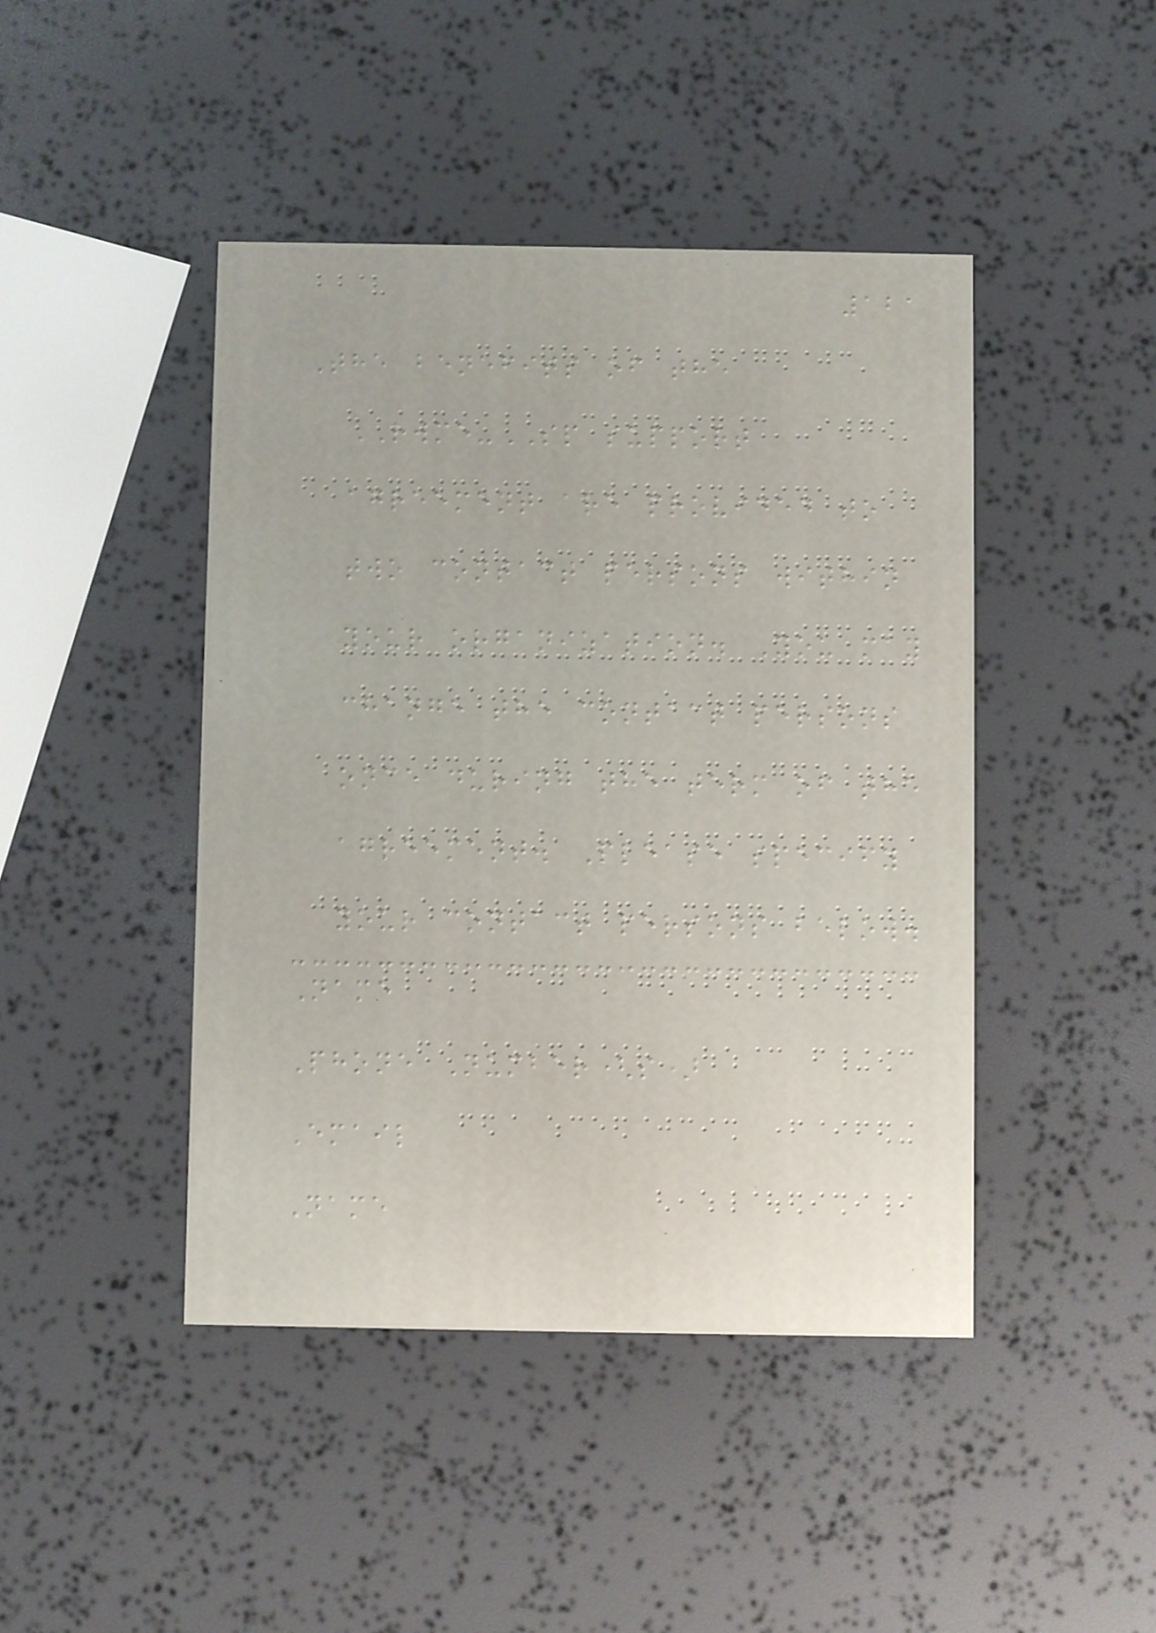121
The benefits of the
RWME-SP support
agreement are provided to
two contact persons within
your organization. You may
change the contact persons
once during the term of the
agreement. Please specify
your contact persons below.
Name
Phone Number(s)
Email
Name
